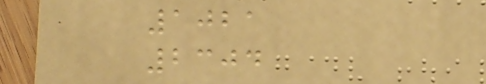1021
2304
